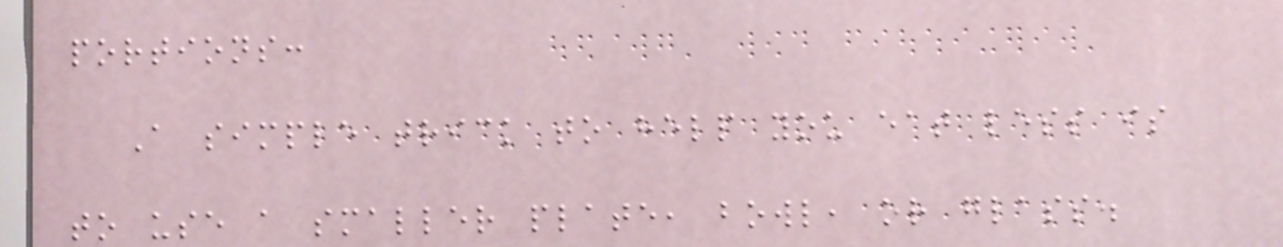portions:
A simple trick to help you eat less is
to use a smaller plate, bowl, or glass.
